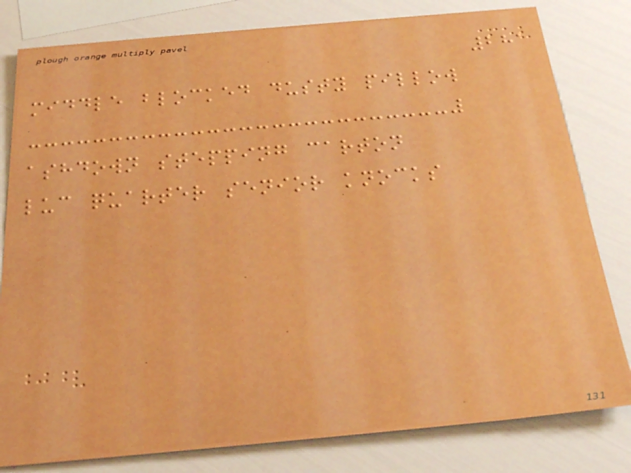281
middle blocked dusty pillow
ashdown stepping carton
luc quarter senior knocks
